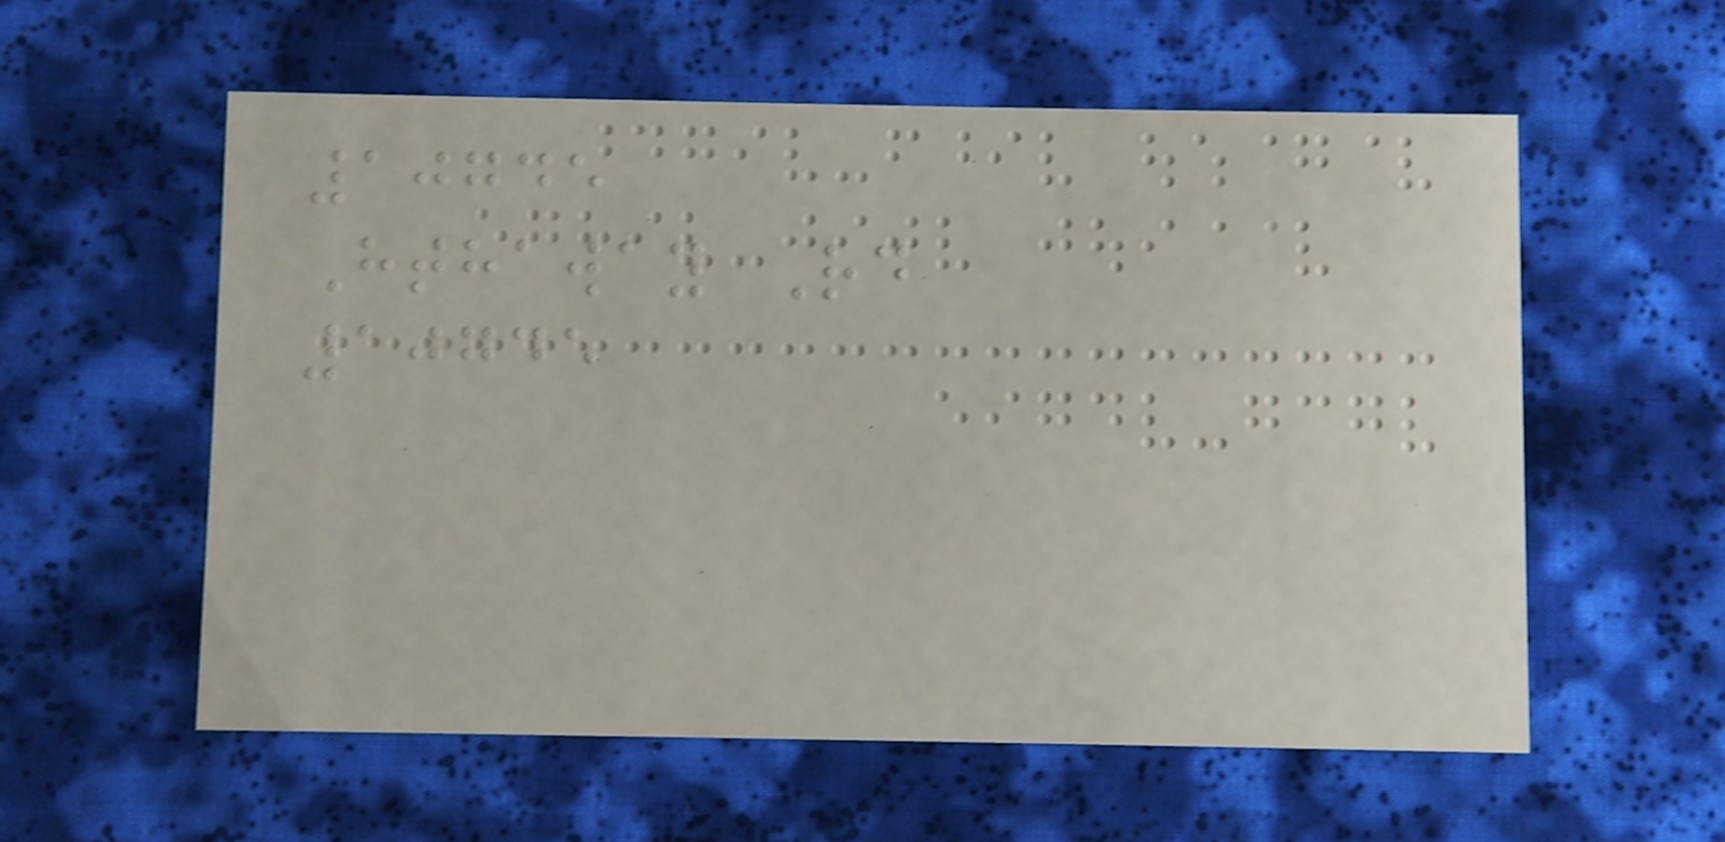10745
Hthaway Rd
10745
